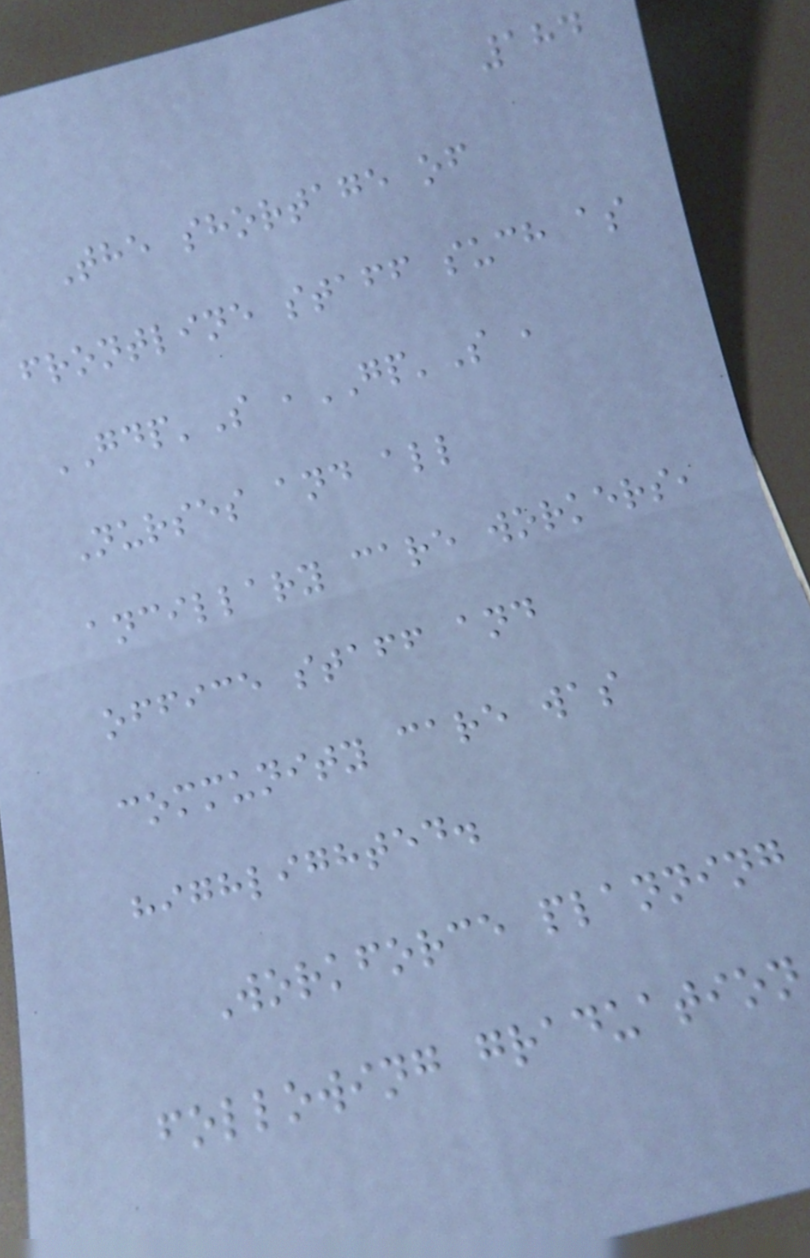184
The shortage of
frontline staff such as
GDP'S ,GP'S ,
Nurses and all
ancillary care workers,
office staff and
community care was
highlighted.
Workforce planning
following graduation
